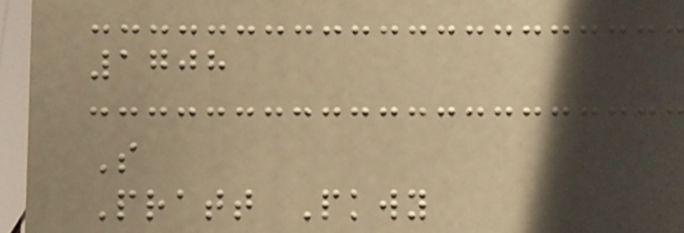1708
S
Pratt Pkwy
